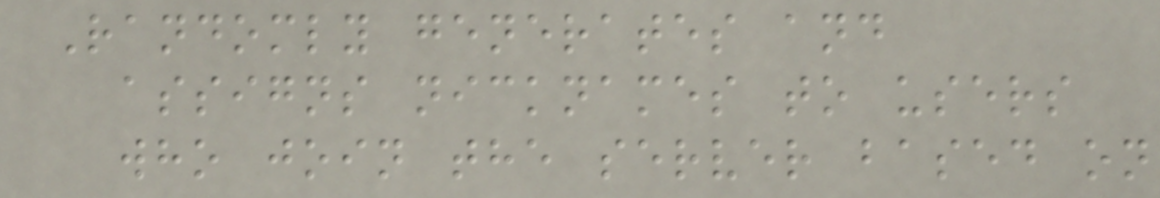Randomly generates and
assigns nicknames to users
who join the server based on
